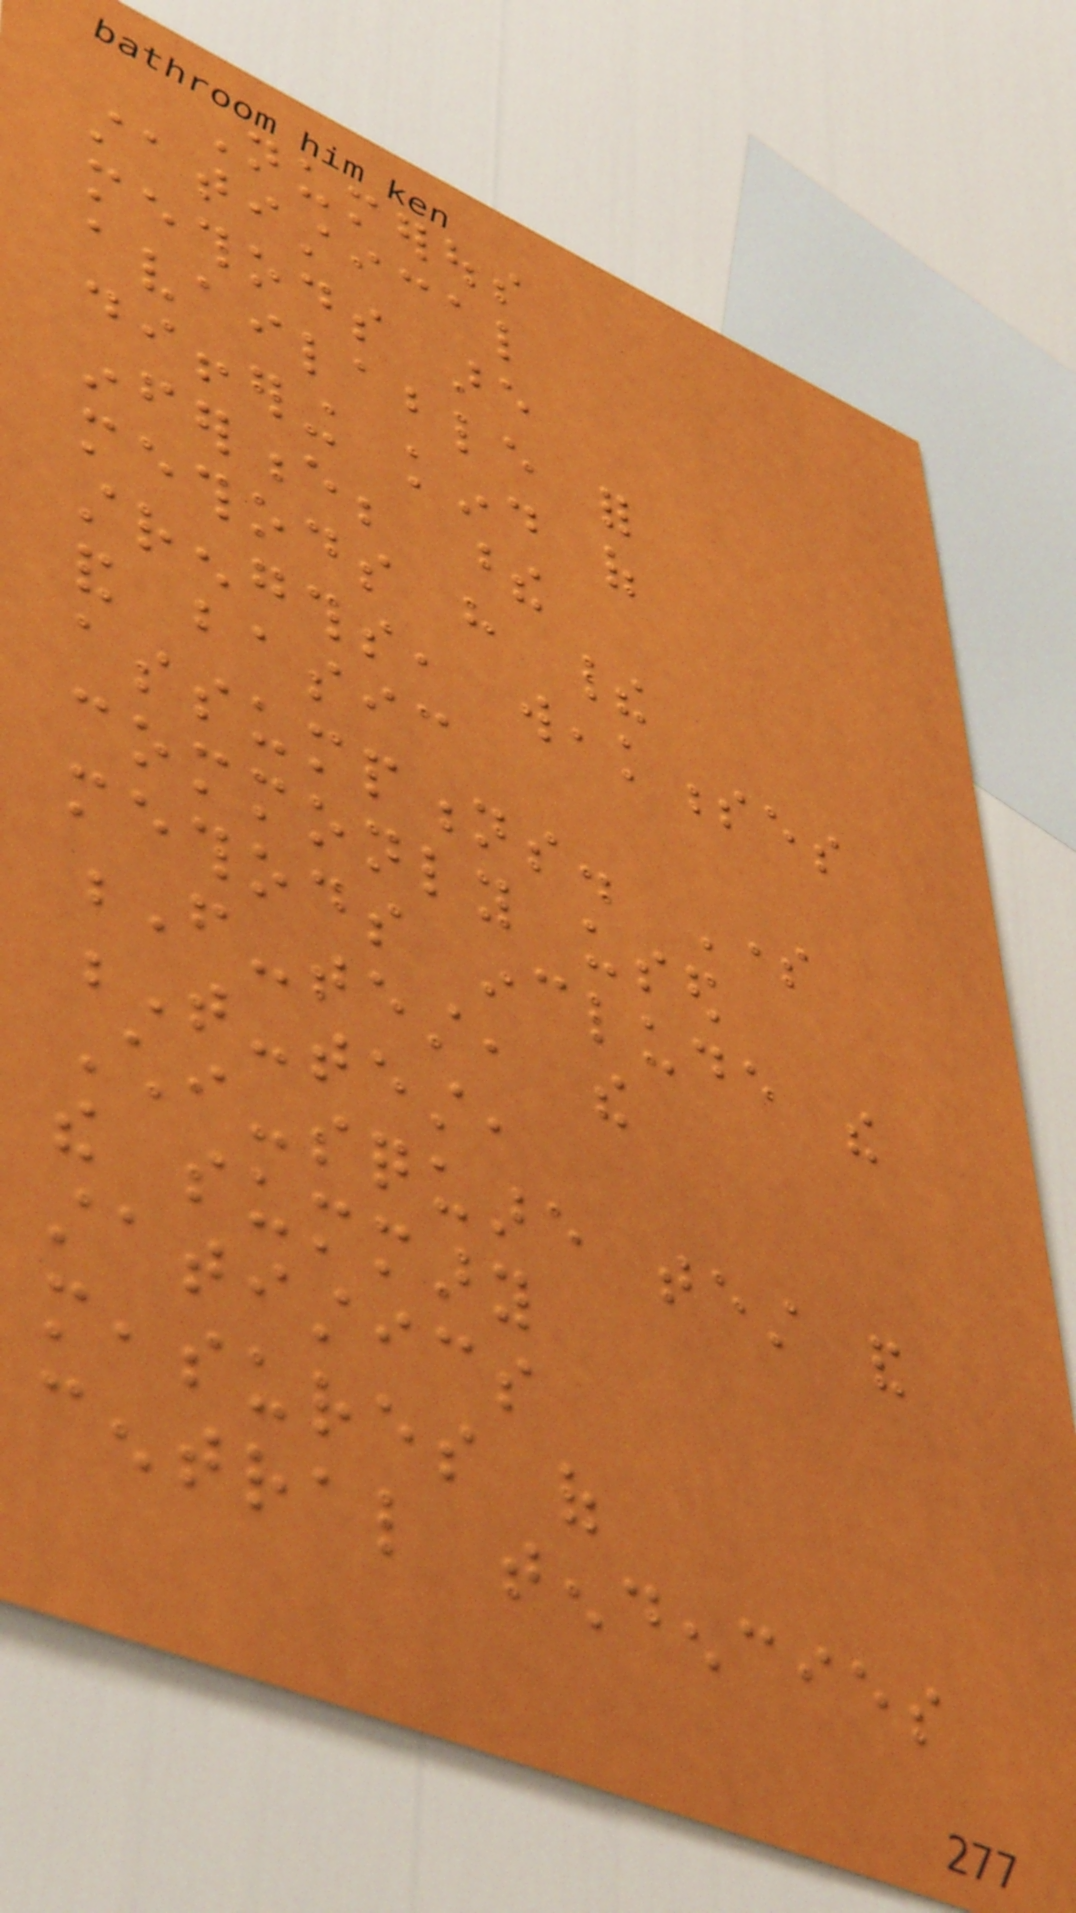Numerous
statistical
methods are
available for
differing kind of
inference; these
methods have their
strengths, weaknesses
and basic
assumptions. Some
commonly used
methods include the
F-test, the
T-test,
Chi-square test and
the summary
statistics
measures of
central tendencies
